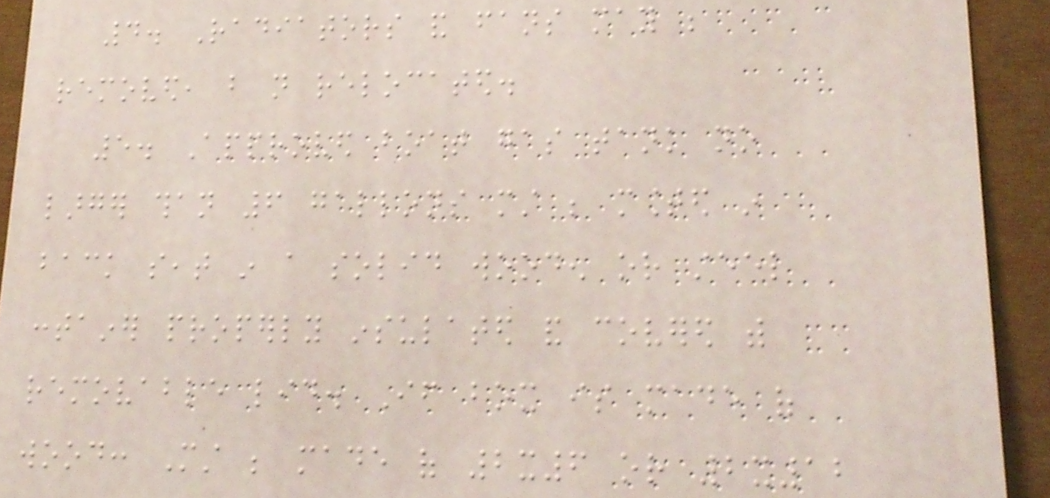4. Radiators and fans may be
removed, but not relocated.
5. Approved boat gas tank no
larger than 6 gallons must be mounted in
back seat in a solid wooden or steel
container properly insulated and covered with
removable lid. If box is made of
wood: Must be made of 2x6 or 2x12
